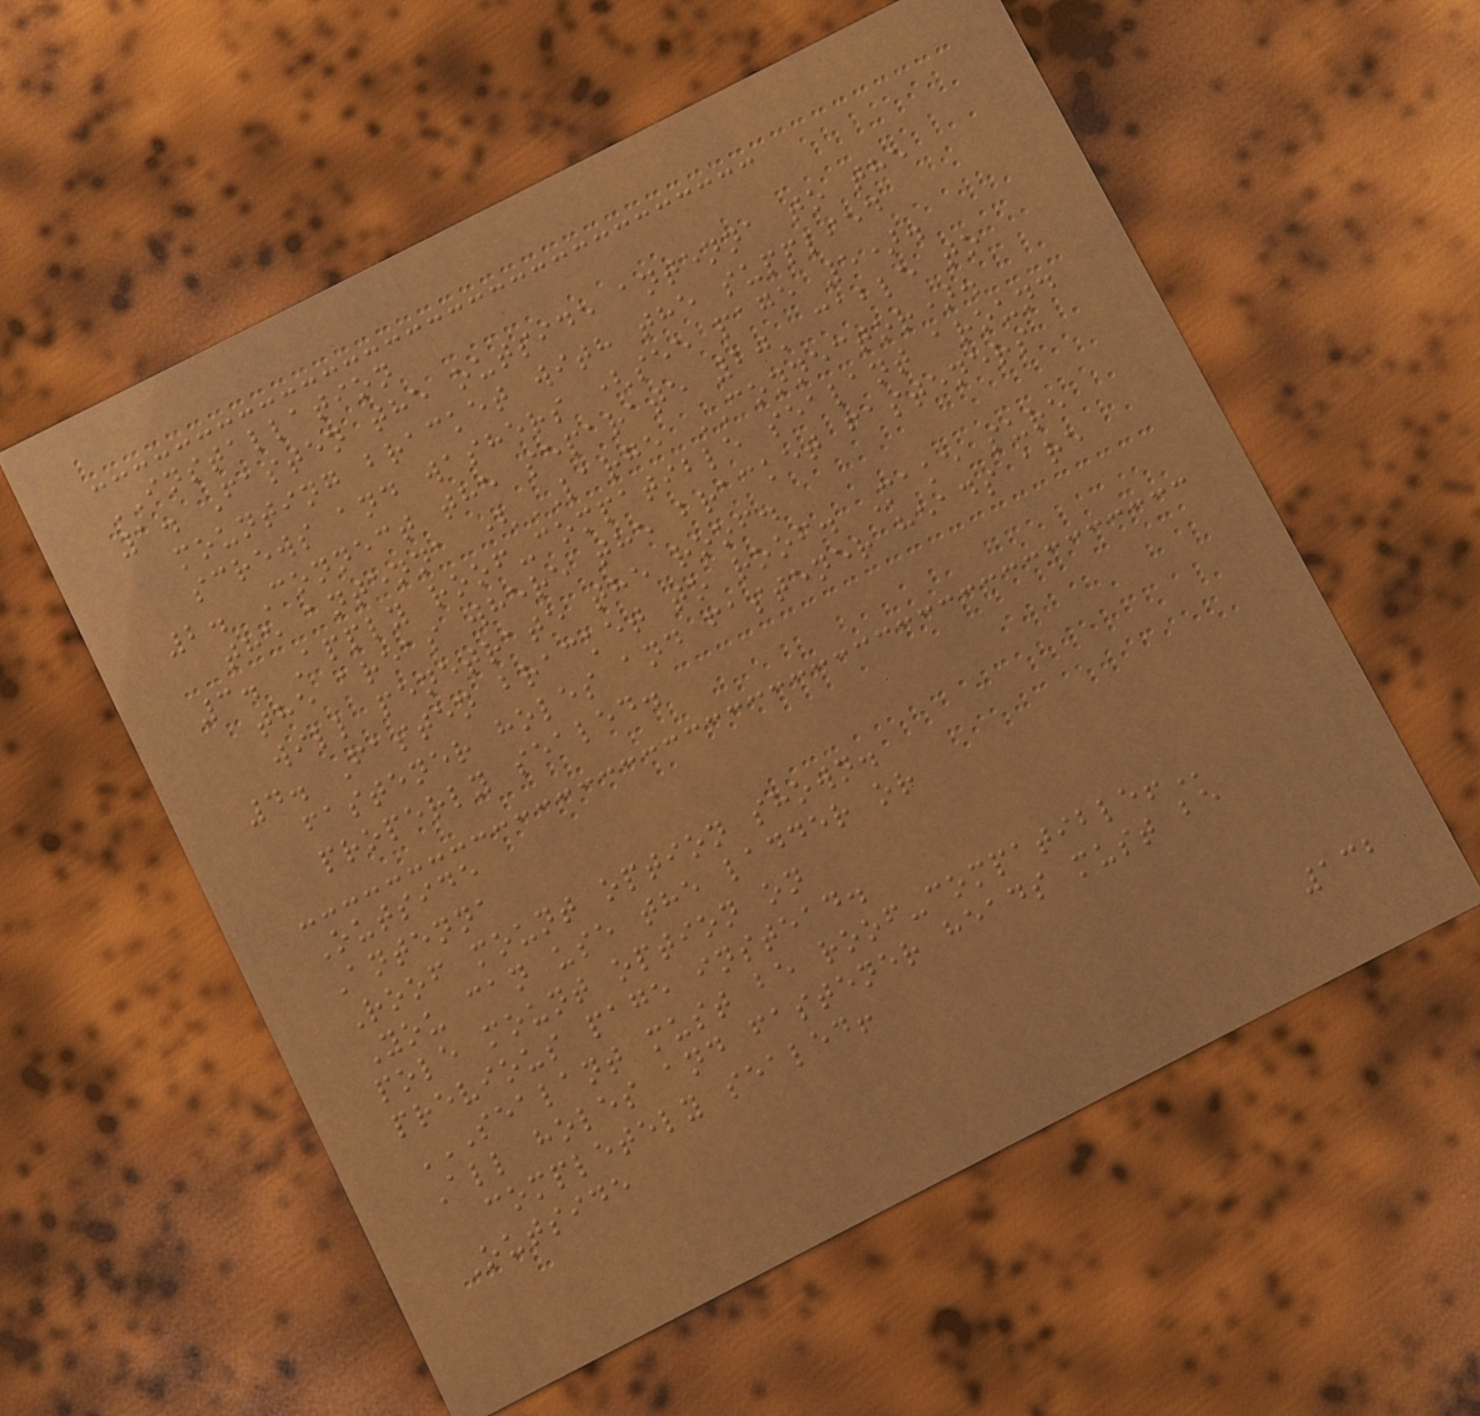INSTALLATION
1. Fasten the outside antenna to the
mounting bracket with the supplied
screws and washers (see page 5).
2. Connect the separate 20' cable to
the antenna (LARGE CONNECTOR).
3. Apply roof-compatible sealant around
the areas where the bracket fasteners
will penetrate the roof.
4. Fasten bracket to roof. Make sure
fastener holes and fastener heads are
properly sealed.
Outside
Antenna
Roof mount option shown.
You can use the ladder or
pole mount option on
previous page instead.
SEALANT MUST BE ROOF-COMPATIBLE!
All holes and fastener heads must be
completely sealed!
Outside
132
